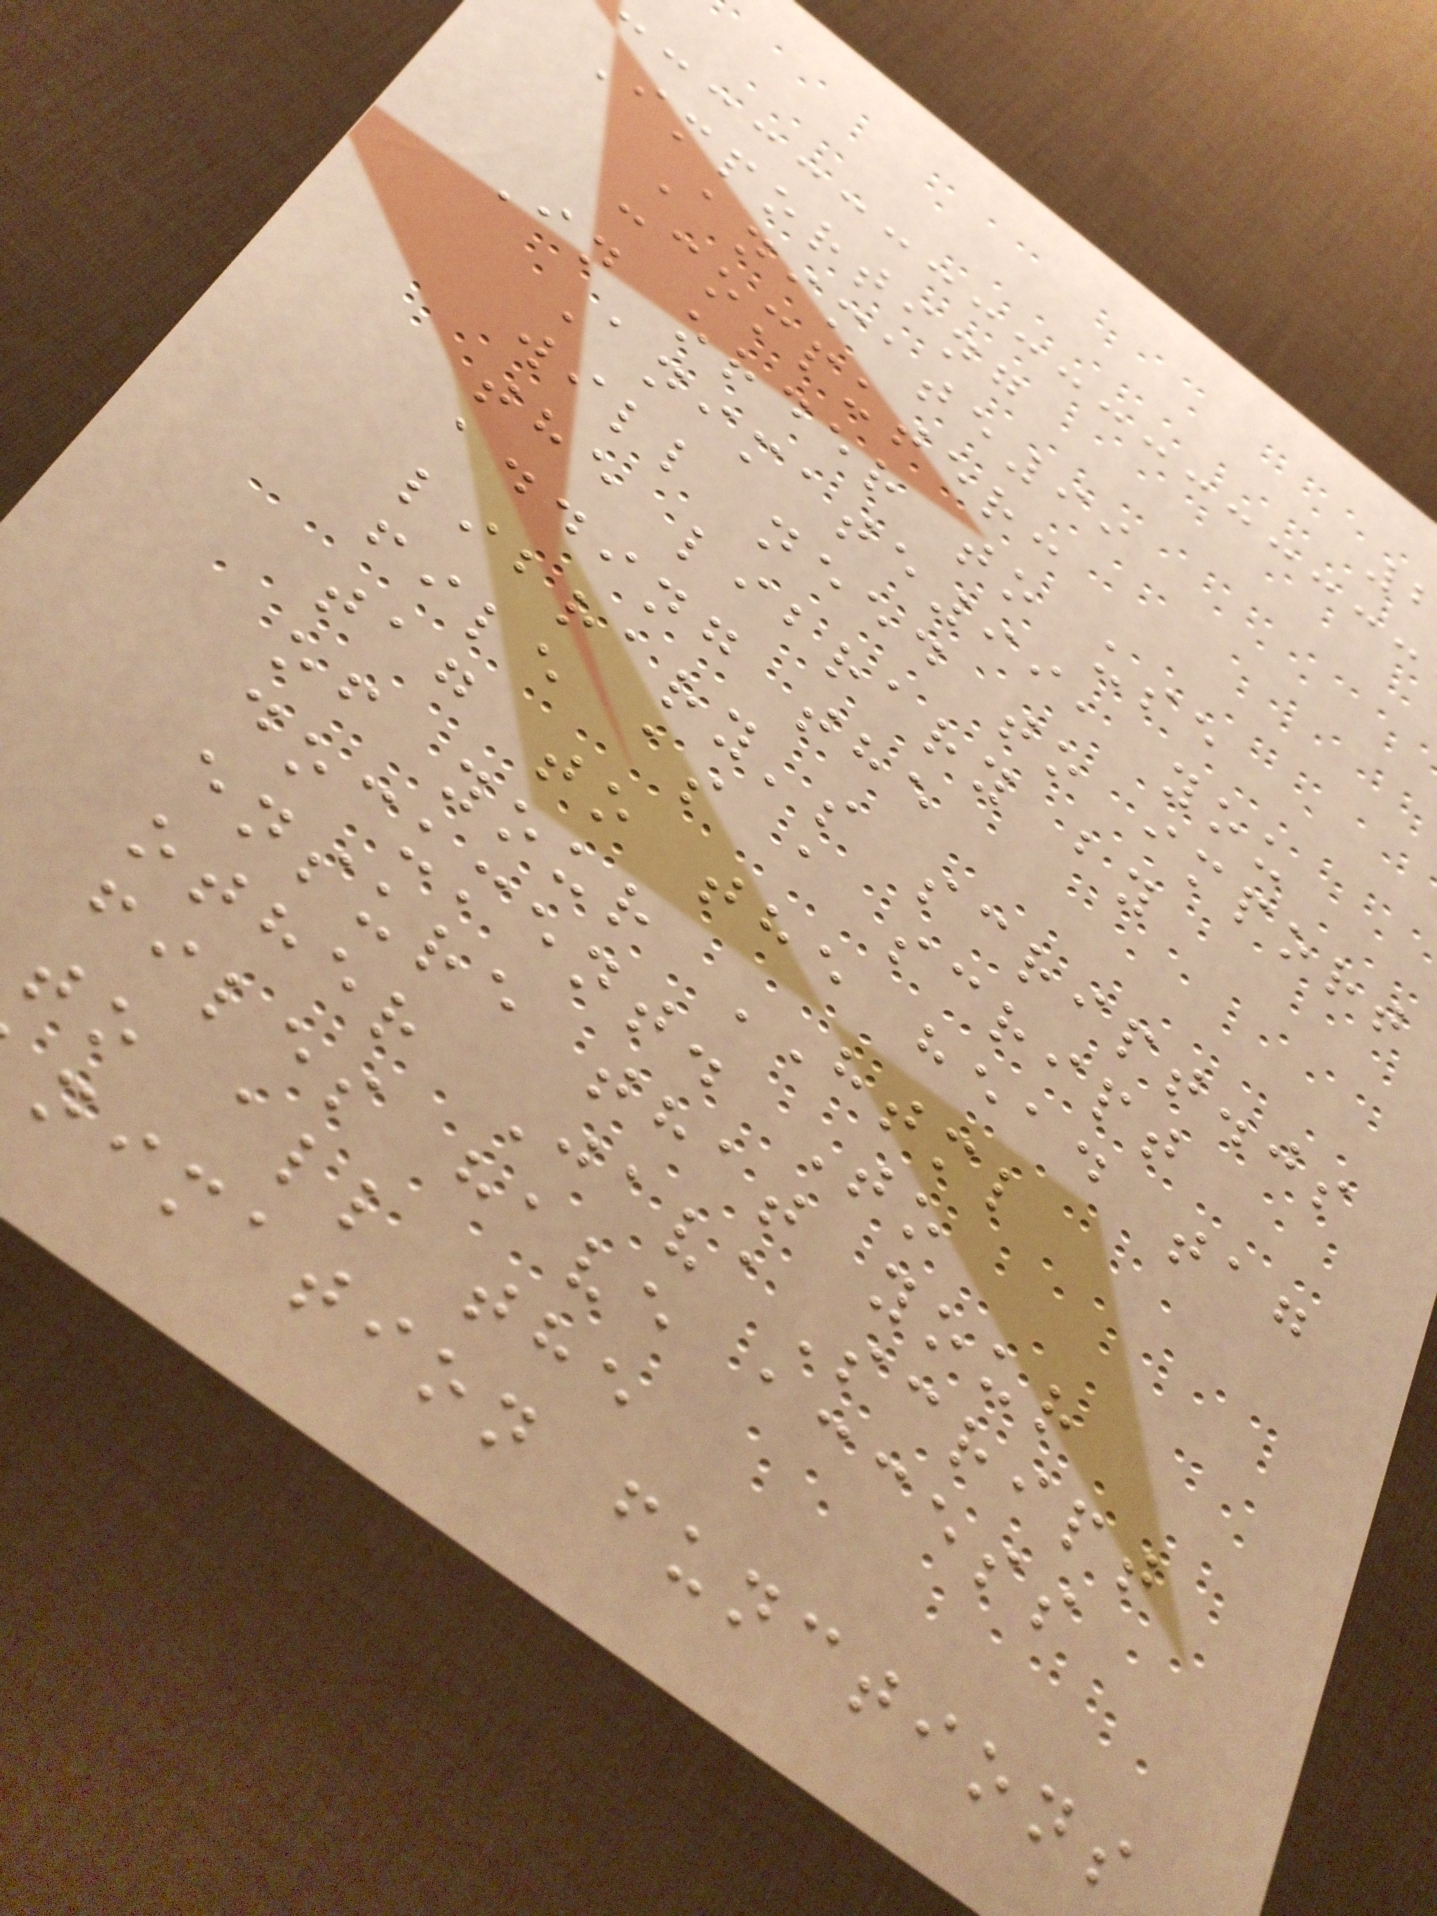Importing
Animate99
:computer:
In order to use
Animate99, you
will need to import
the library by
adding the
library's script.js
file as a script
tag to the head tag
of your HTML
document. To
ensure that your
other JavaScript
files have access
to all the
nimation functions
